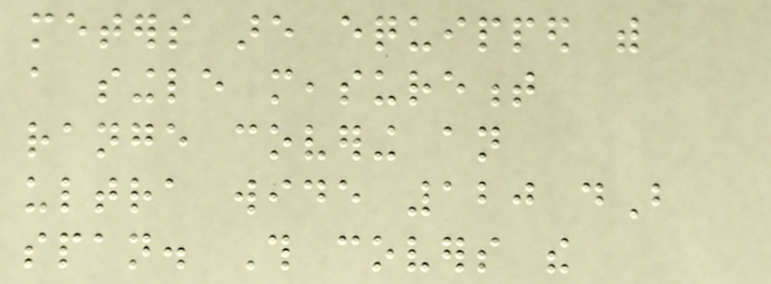meters are equipped with
a single measurement
range covering an
ultra wide 120 dB
span. This covers the
